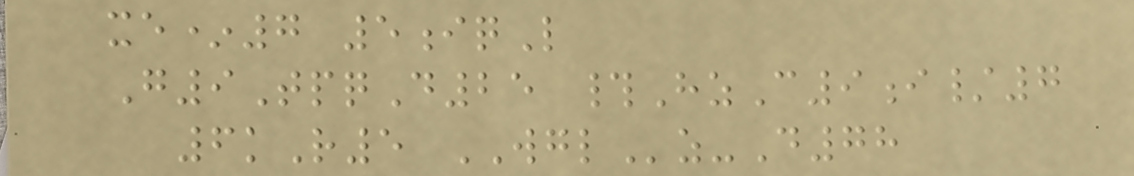xe*7 5iqL
G9TpqD25 #HzC9i/7
6kR5 WGLz-D78
